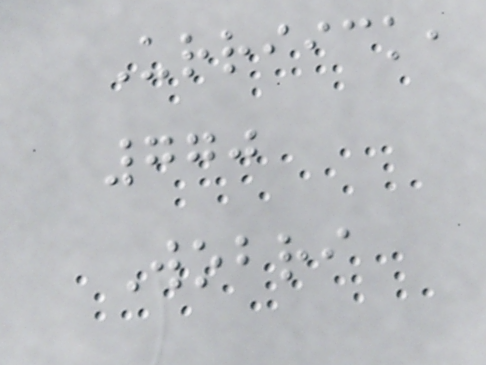Urriick,
770
Wobri
